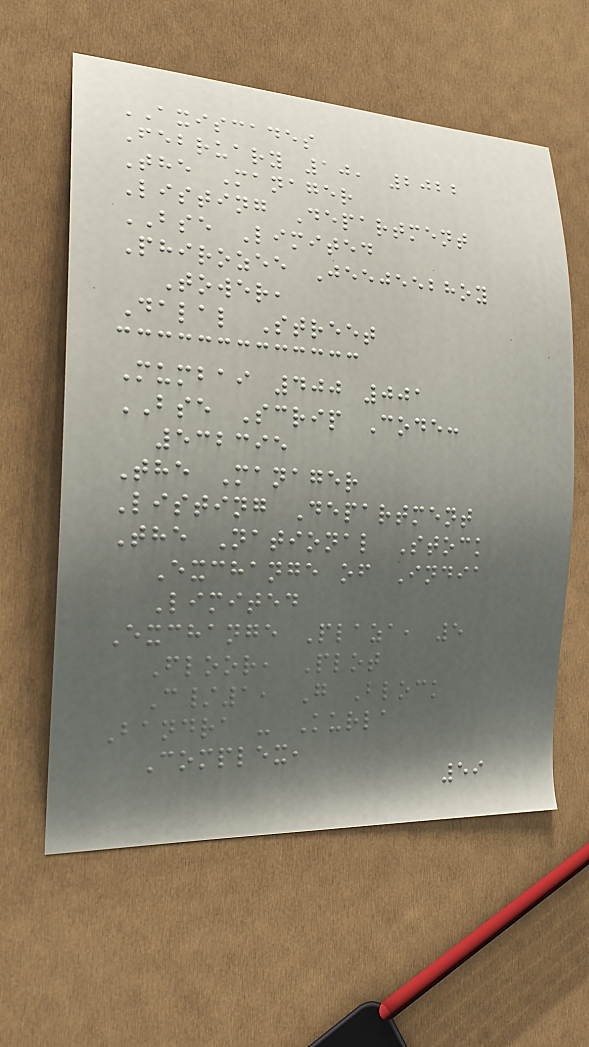AXISCADES
February 10, 2022
The Manager
Listing Department
BSE Limited
Phirozee Jeejeebhoy
Tower,
Dalal Street
Mumbai 400 001
BSE Scrip Code:
532395
The Manager
Listing Department
The National Stock
Exchange of India
Limited
Exchange Plaza, 5
Floor, Plot
C/1, G Block
Bandra - Kurla
Complex,
59
